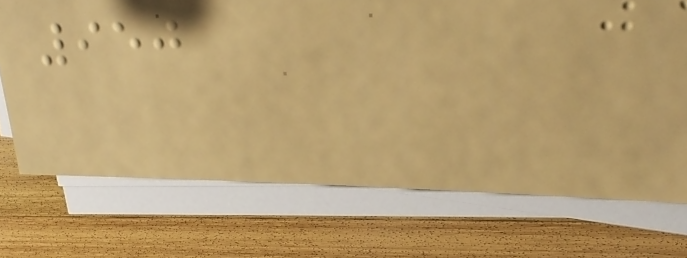950
